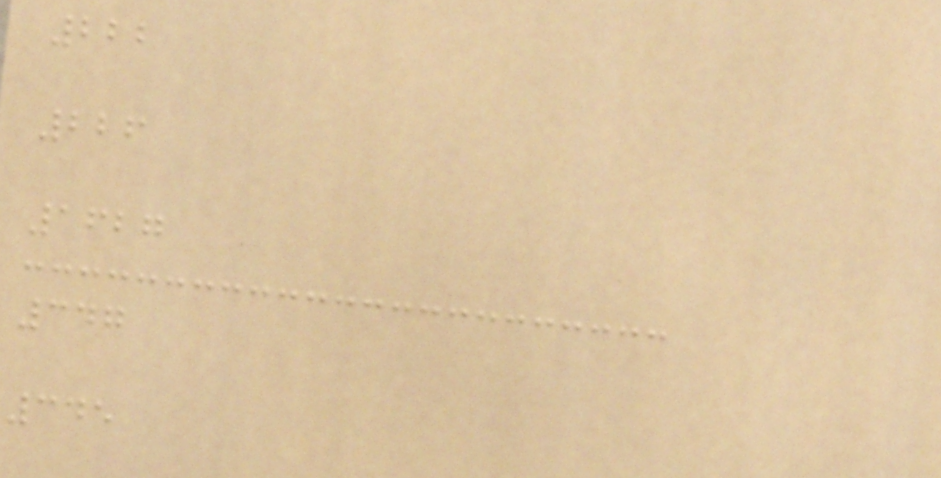222
226
1627
347
345
